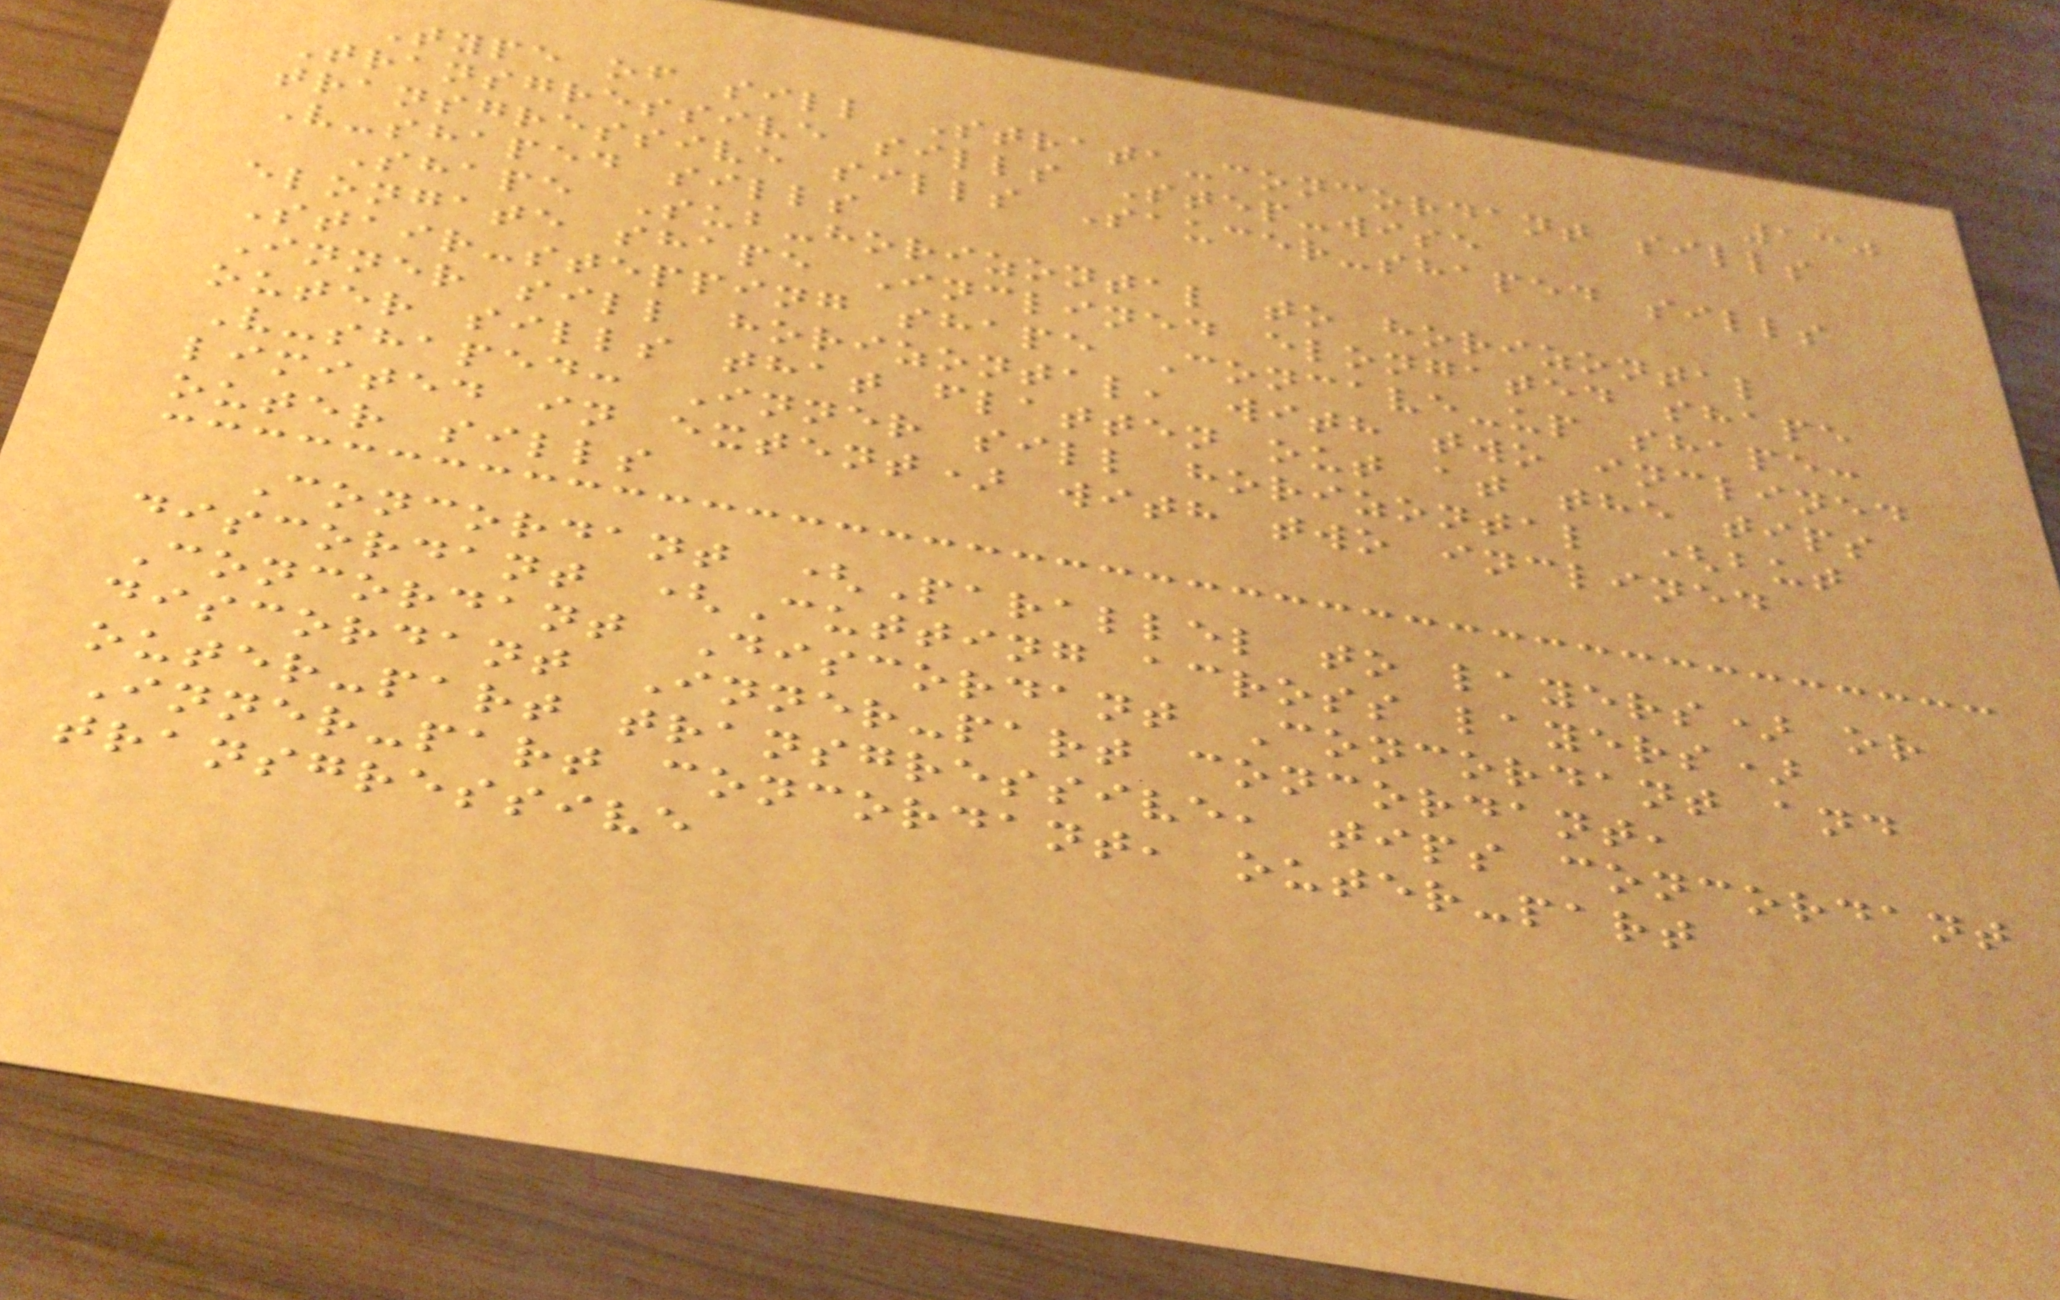130
Type of sill Strata-concordant sills
Transgressive sills Step-wise
transgressive sills Saucer-shaped sills
V-shaped sills
Shape Sub-horizontal to horizontal
elongate shape Inclined elongated shape
Stair-stepping shape Concave-up shape:
Inner sill horizontal, with two inclined
outer sills that flatten out at the tips
V-shaped: Inner sill horizontal (but
limited in extent) with two inclined
outer sills
Concordant (Parallel to layers) or
discordant (Cutting across layers)
Concordant Discordant Concordant and
discordant Inner-part concordant,
outer-part transgressive, tips concordant
Inner-part concordant, outer-part
transgressive
